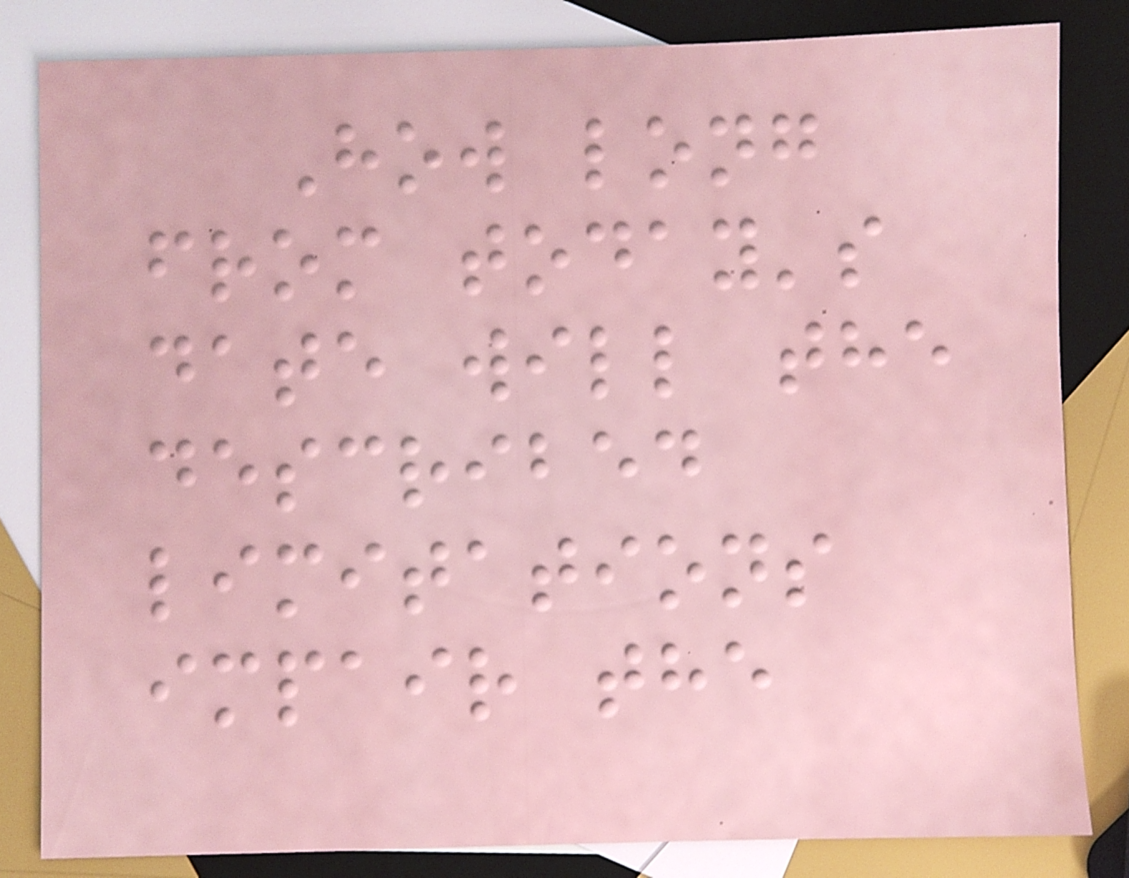How long
from today's
date will the
described
limitations
impair the
